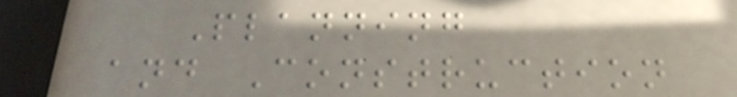Planning
and Construction
